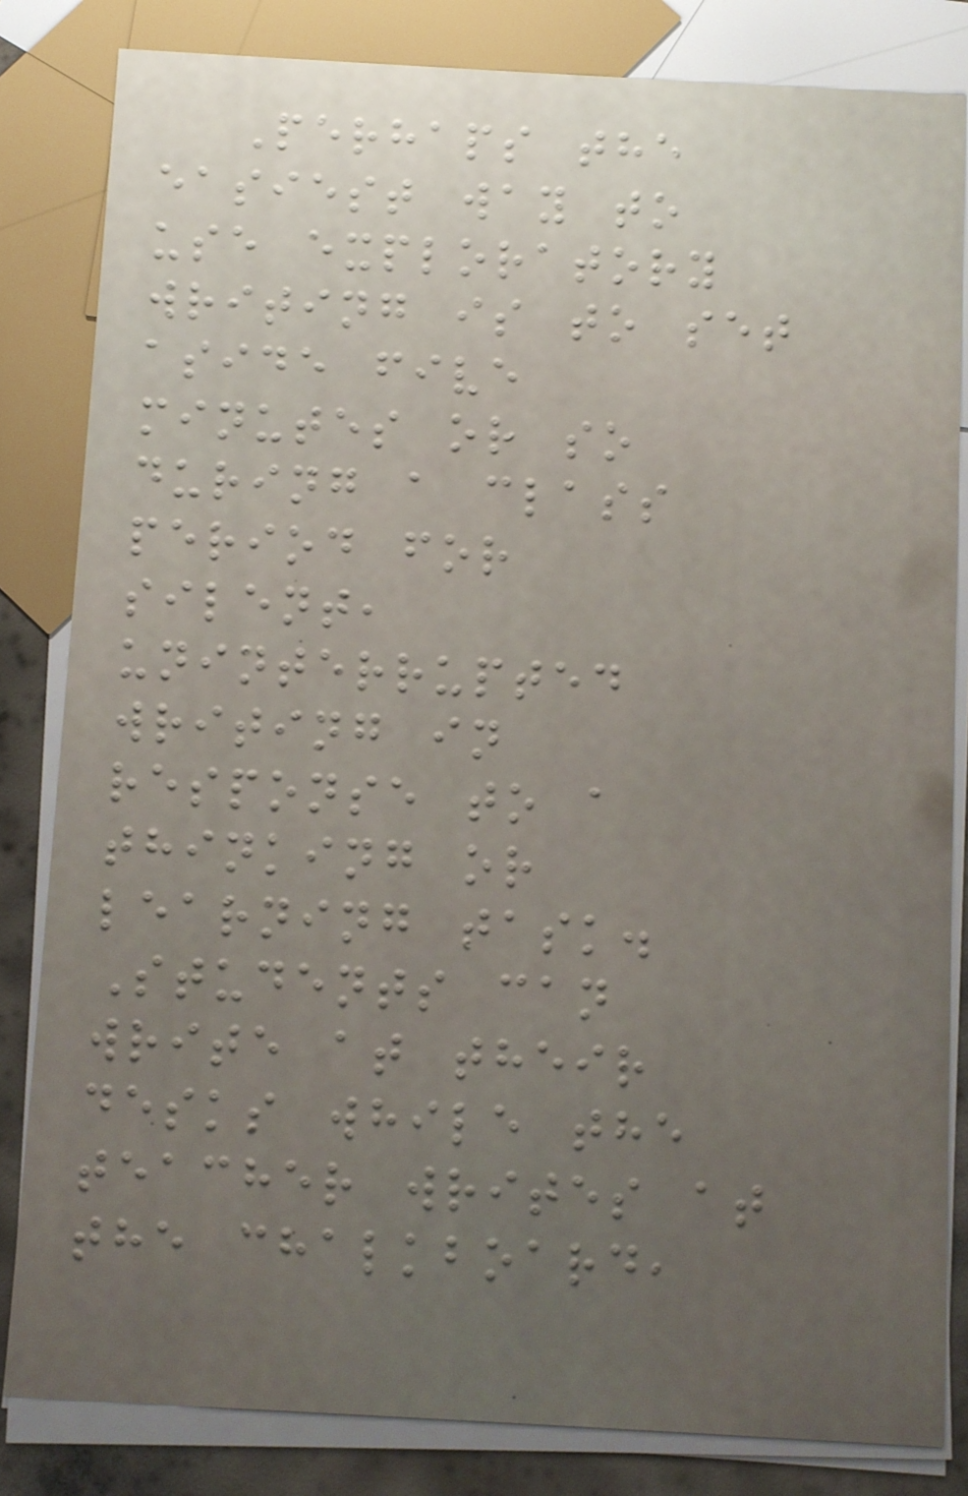Perhaps the
easiest way to
use exploratory
writing is to set
aside five
minutes or so
during a class
period for
silent,
uninterrupted
writing in
response to a
thinking or
learning task.
Students can
write at their
desks while the
teacher writes at
the chalkboard,
